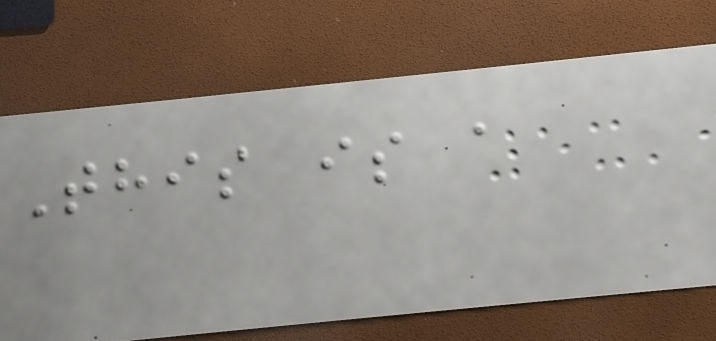This is a
